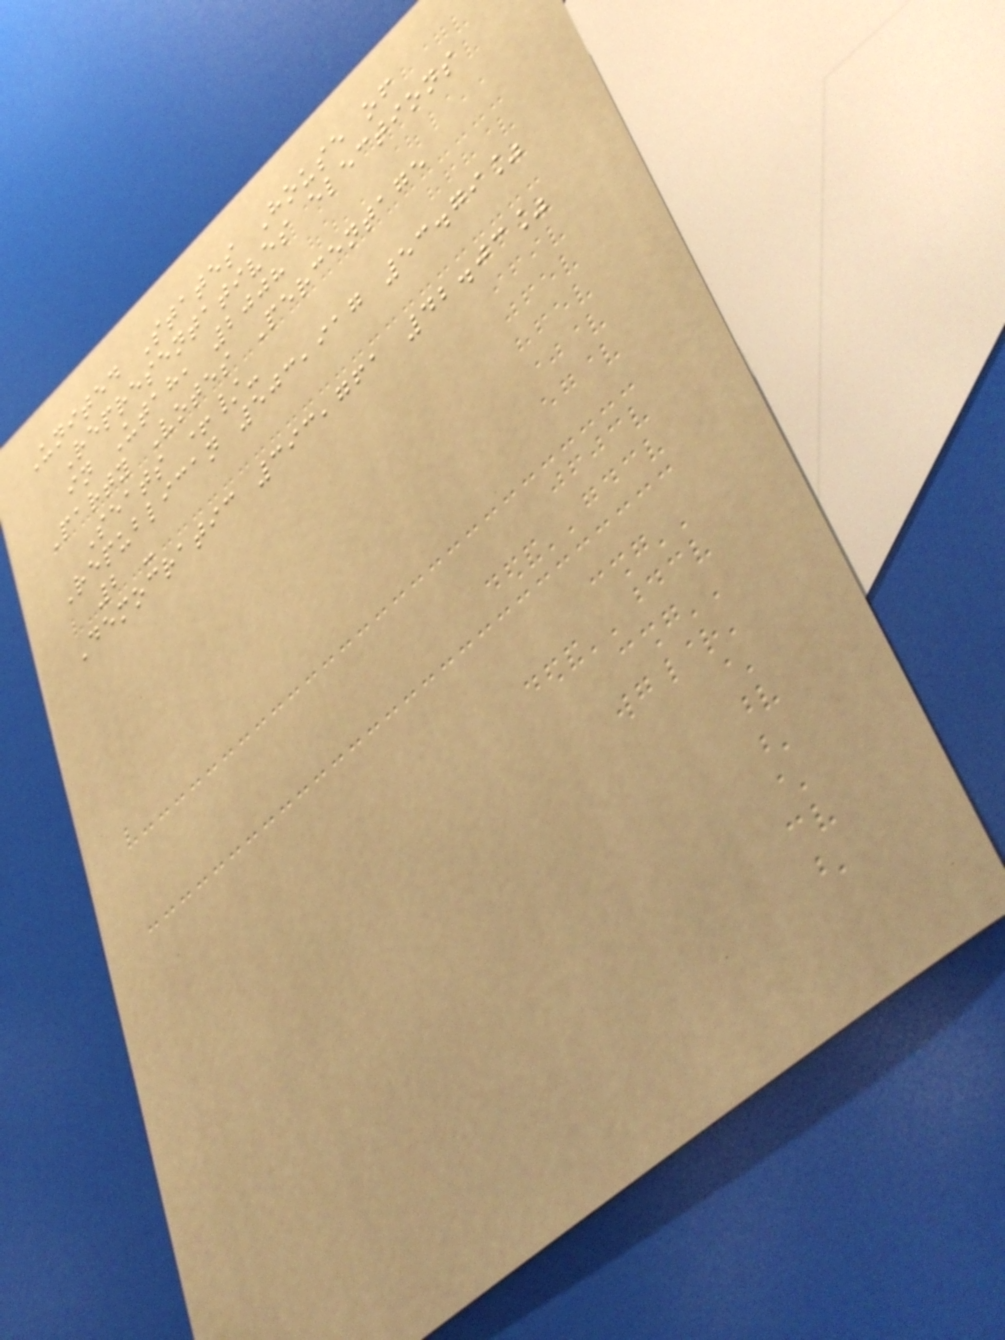United States House of
Representatives elections
in Utah, 2008
Party Votes Percentage
Seats +/-
Republican 503,917 53.79%
2 -
Democratic 393,761 42.03%
